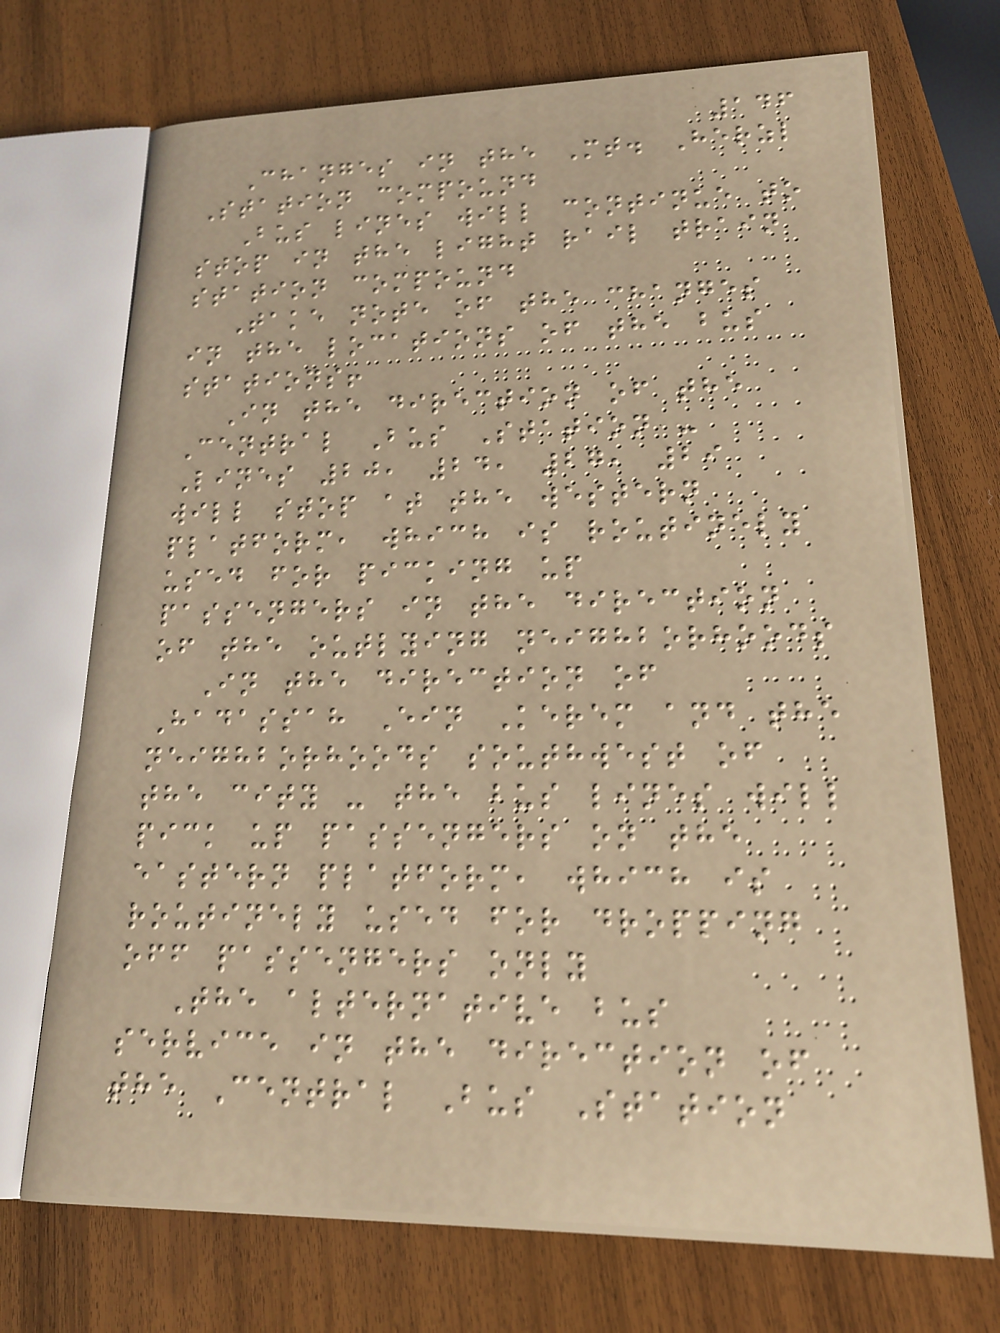146
Changes in the Mt. Herzl
Station compound
Bus lines will continue to
stop in the light rail train
station compound
Take note of the changes
in the locations of the bus
stations!
In the direction of the
Central Bus Station -
Lines 20, 24, 27, 29
will stop at the western
platform, which is routinely
used for picking up
passengers in the direction
of the outlying neighborhoods
In the direction of
Hadassah Ein Kerem and the
neighborhoods southwest of
the city - the bus lines will
pick up passengers on the
eastern platform, which is
routinely used for dropping
off passengers only
The alternative bus
service in the direction of
the Central Bus Station
